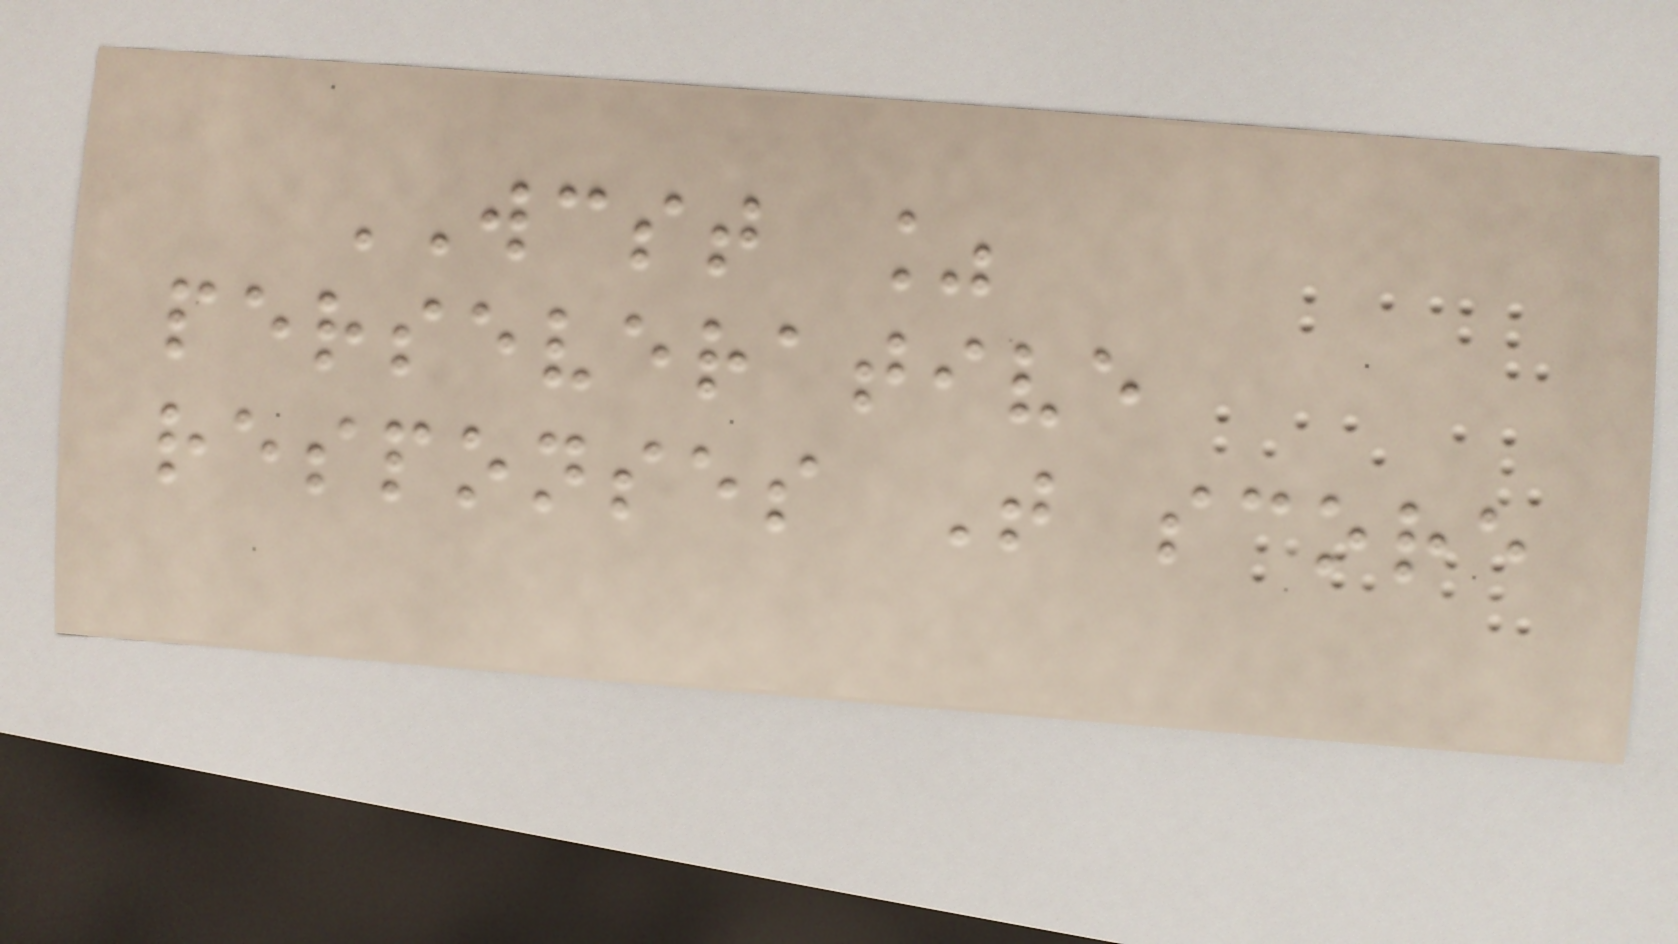WCST %
perseverative
responses T score
